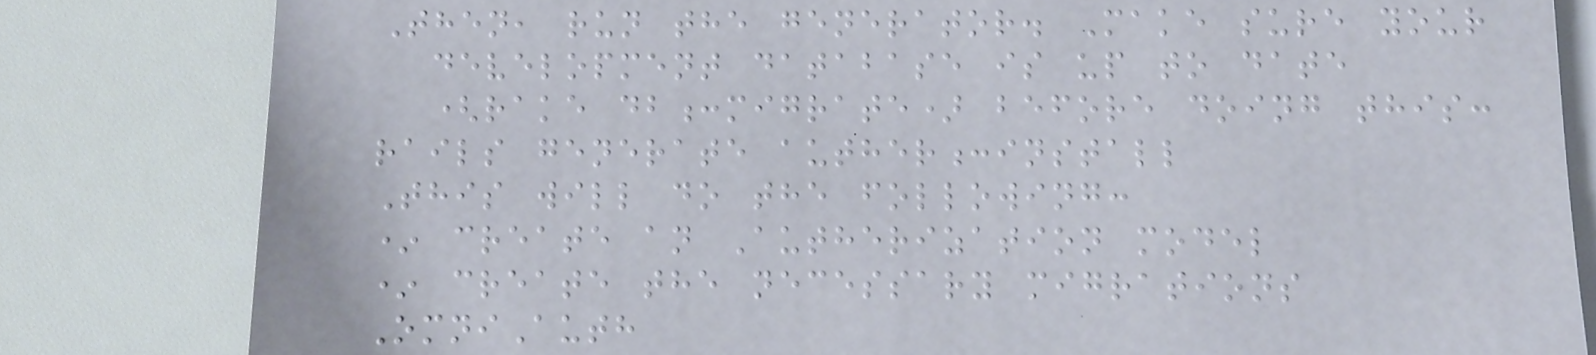Then, run the generator. Make sure your
development database is up to date
(rake db:migrate) before doing this:
rails generate auther:install
This will do the following:
* create an Autherization model
* create the necessary migrations
OmniAuth
